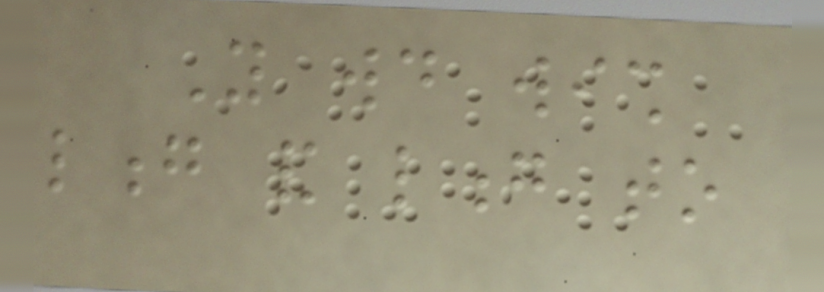You would wish
long and long to
